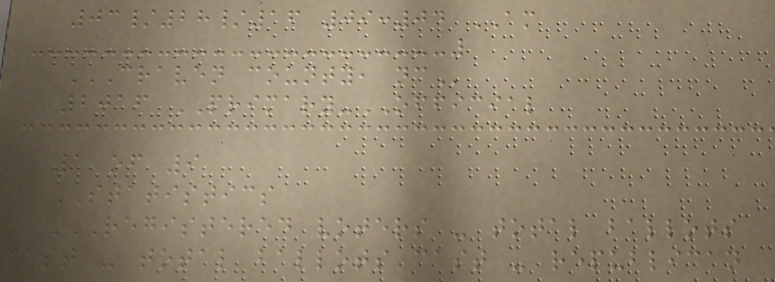03/28/16 09:04 AM
CRAVEN COUNTY, NC
2016 PRIMARY-OFFICIAL
1 of 9
STATISTICS
REGISTERED VOTERS - TOTAL BALLOTS
CAST - TOTAL BALLOTS CAST - REPUBLICAN
